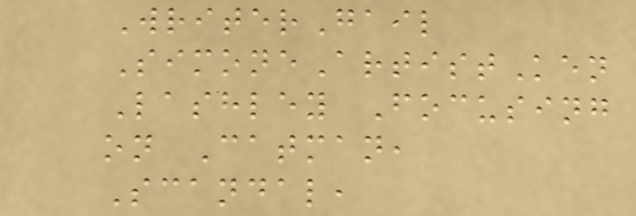WriterGail
SimoneArtistKen
Lashley Focusing
on Catman,
Scandal,
